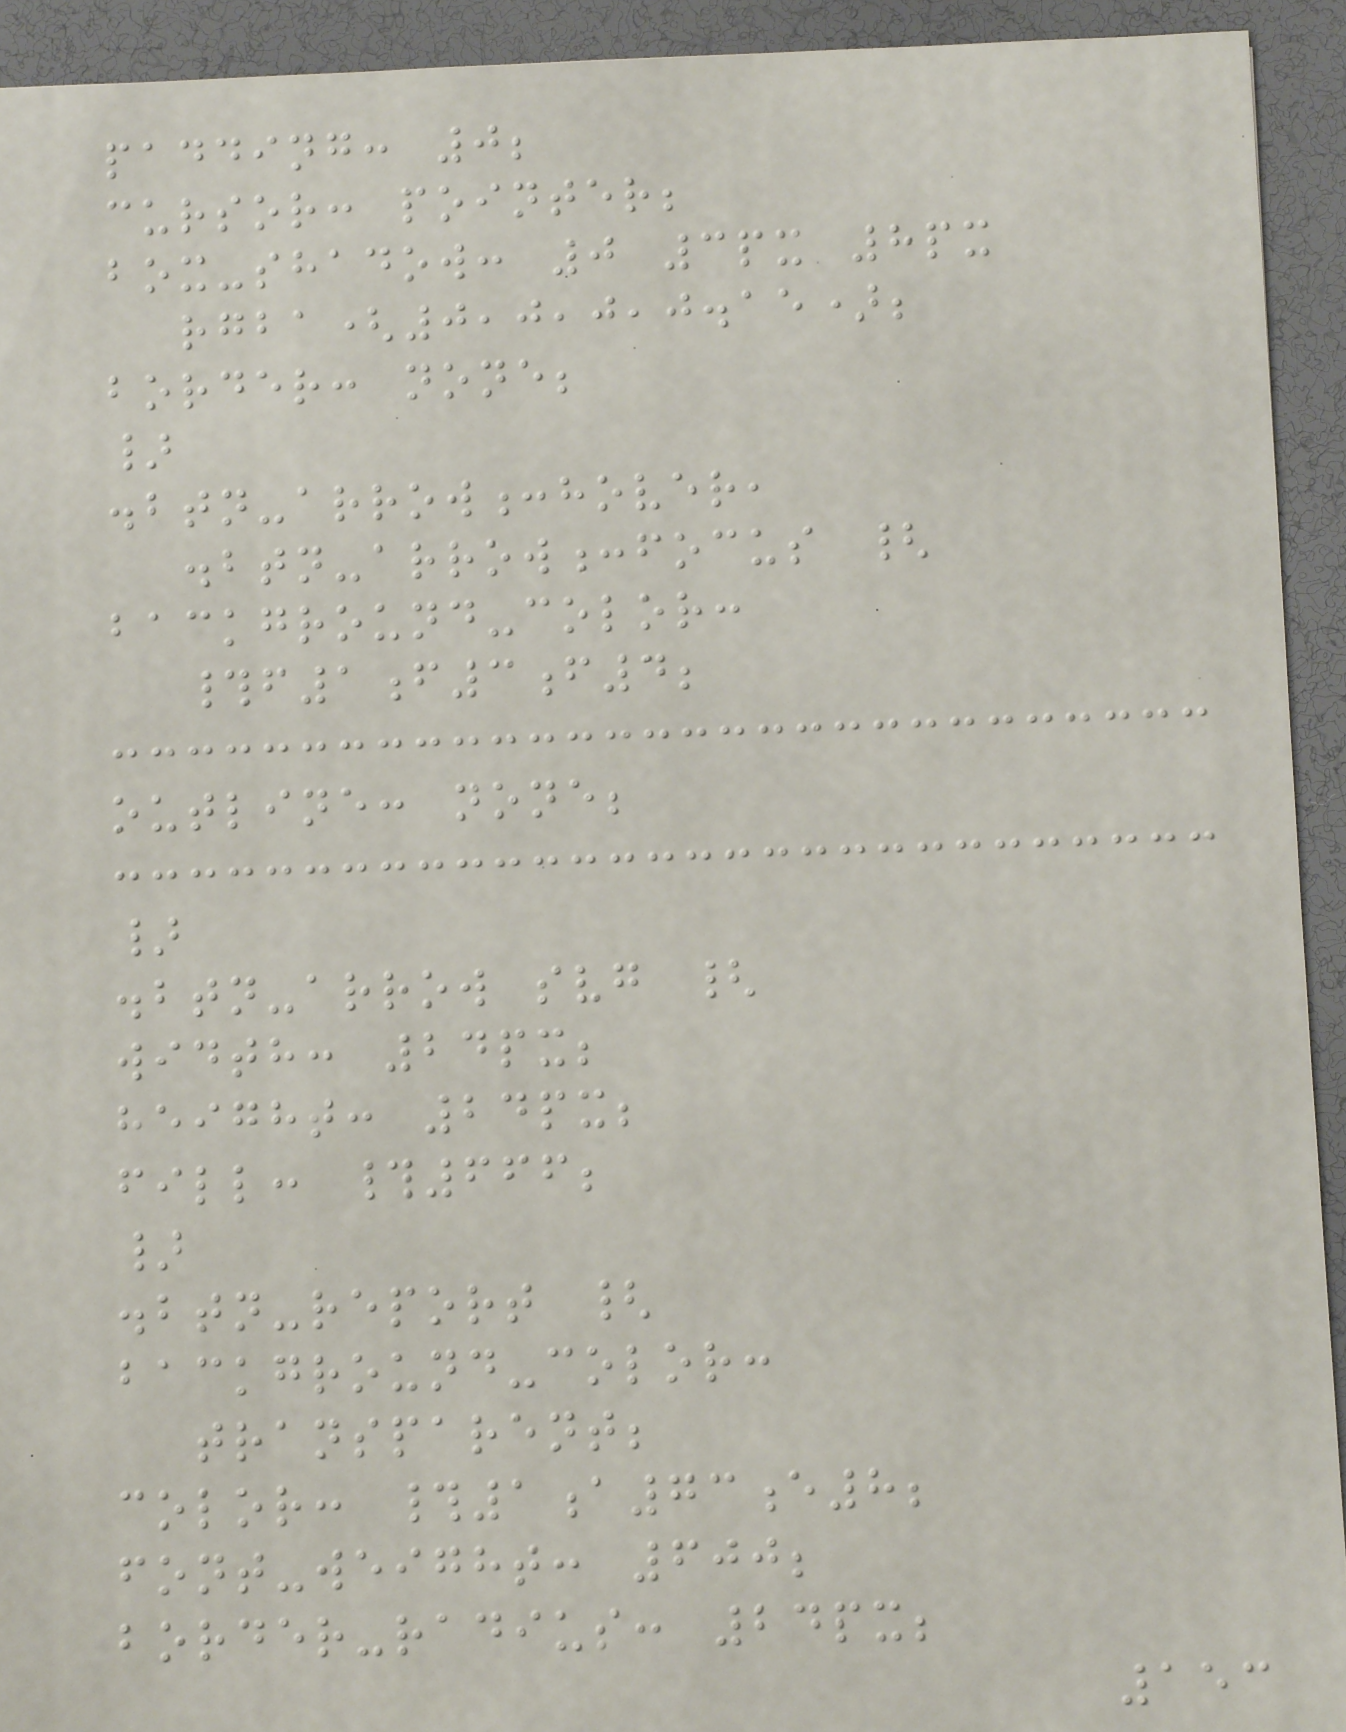padding: 0;
cursor: pointer;
box-shadow: 0 3px 8px
rgba(0,0,0,0.15);
border: none;
}
.btn-arrow:hover,
.btn-arrow:focus {
background-color:
#f1f3f4;
outline: none;
}
.btn-arrow svg {
width: 24px;
height: 24px;
fill: #666;
}
.btn-report {
background-color:
transparent;
color: #1a73e8;
font-weight: 600;
border-radius: 24px;
153
